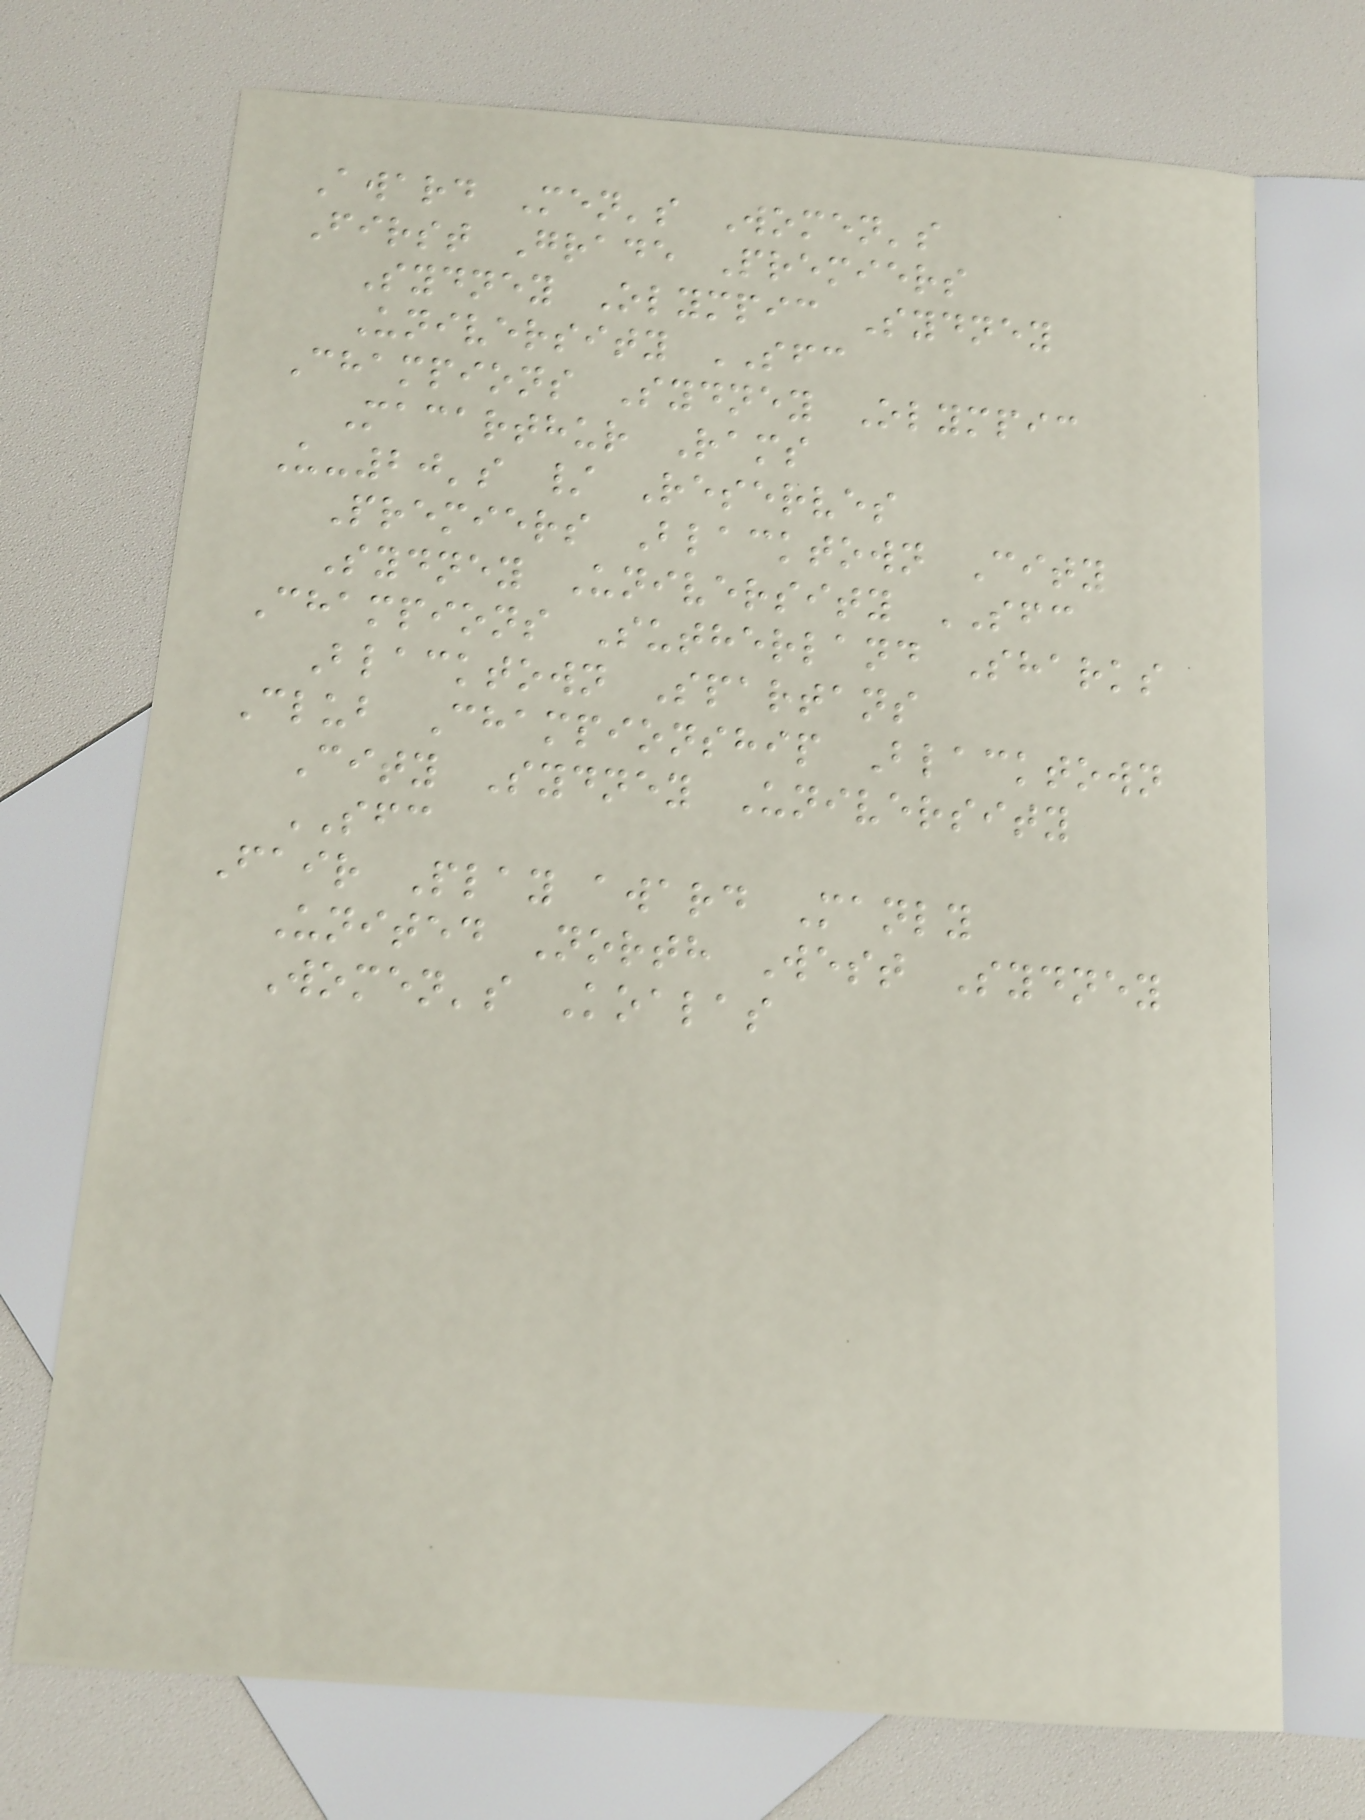Award Men's Women's
First Grade Premiers
Sydney Olympic Sydney
University SFC
Champions Sydney Olympic
Macarthur Rams
U-20's / Reserves
Premiers Blacktown City
Sydney University SFC
Champions Sutherland Sharks
Blacktown Spartans
Club Championship Blacktown
City Sydney University
SFC
Fair Play award Manly
United North West Sydney
Women's Koalas
